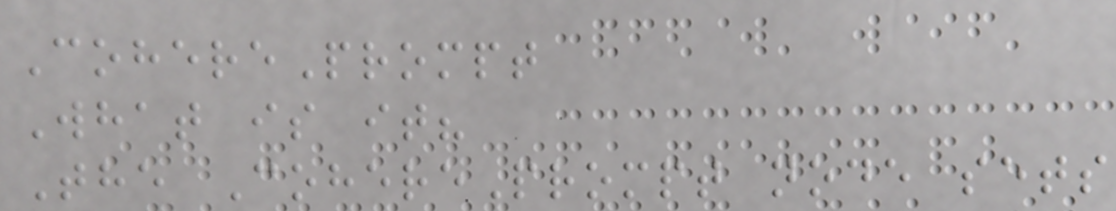CoherePrompt
What is it?
The CoherePrompt node sets
